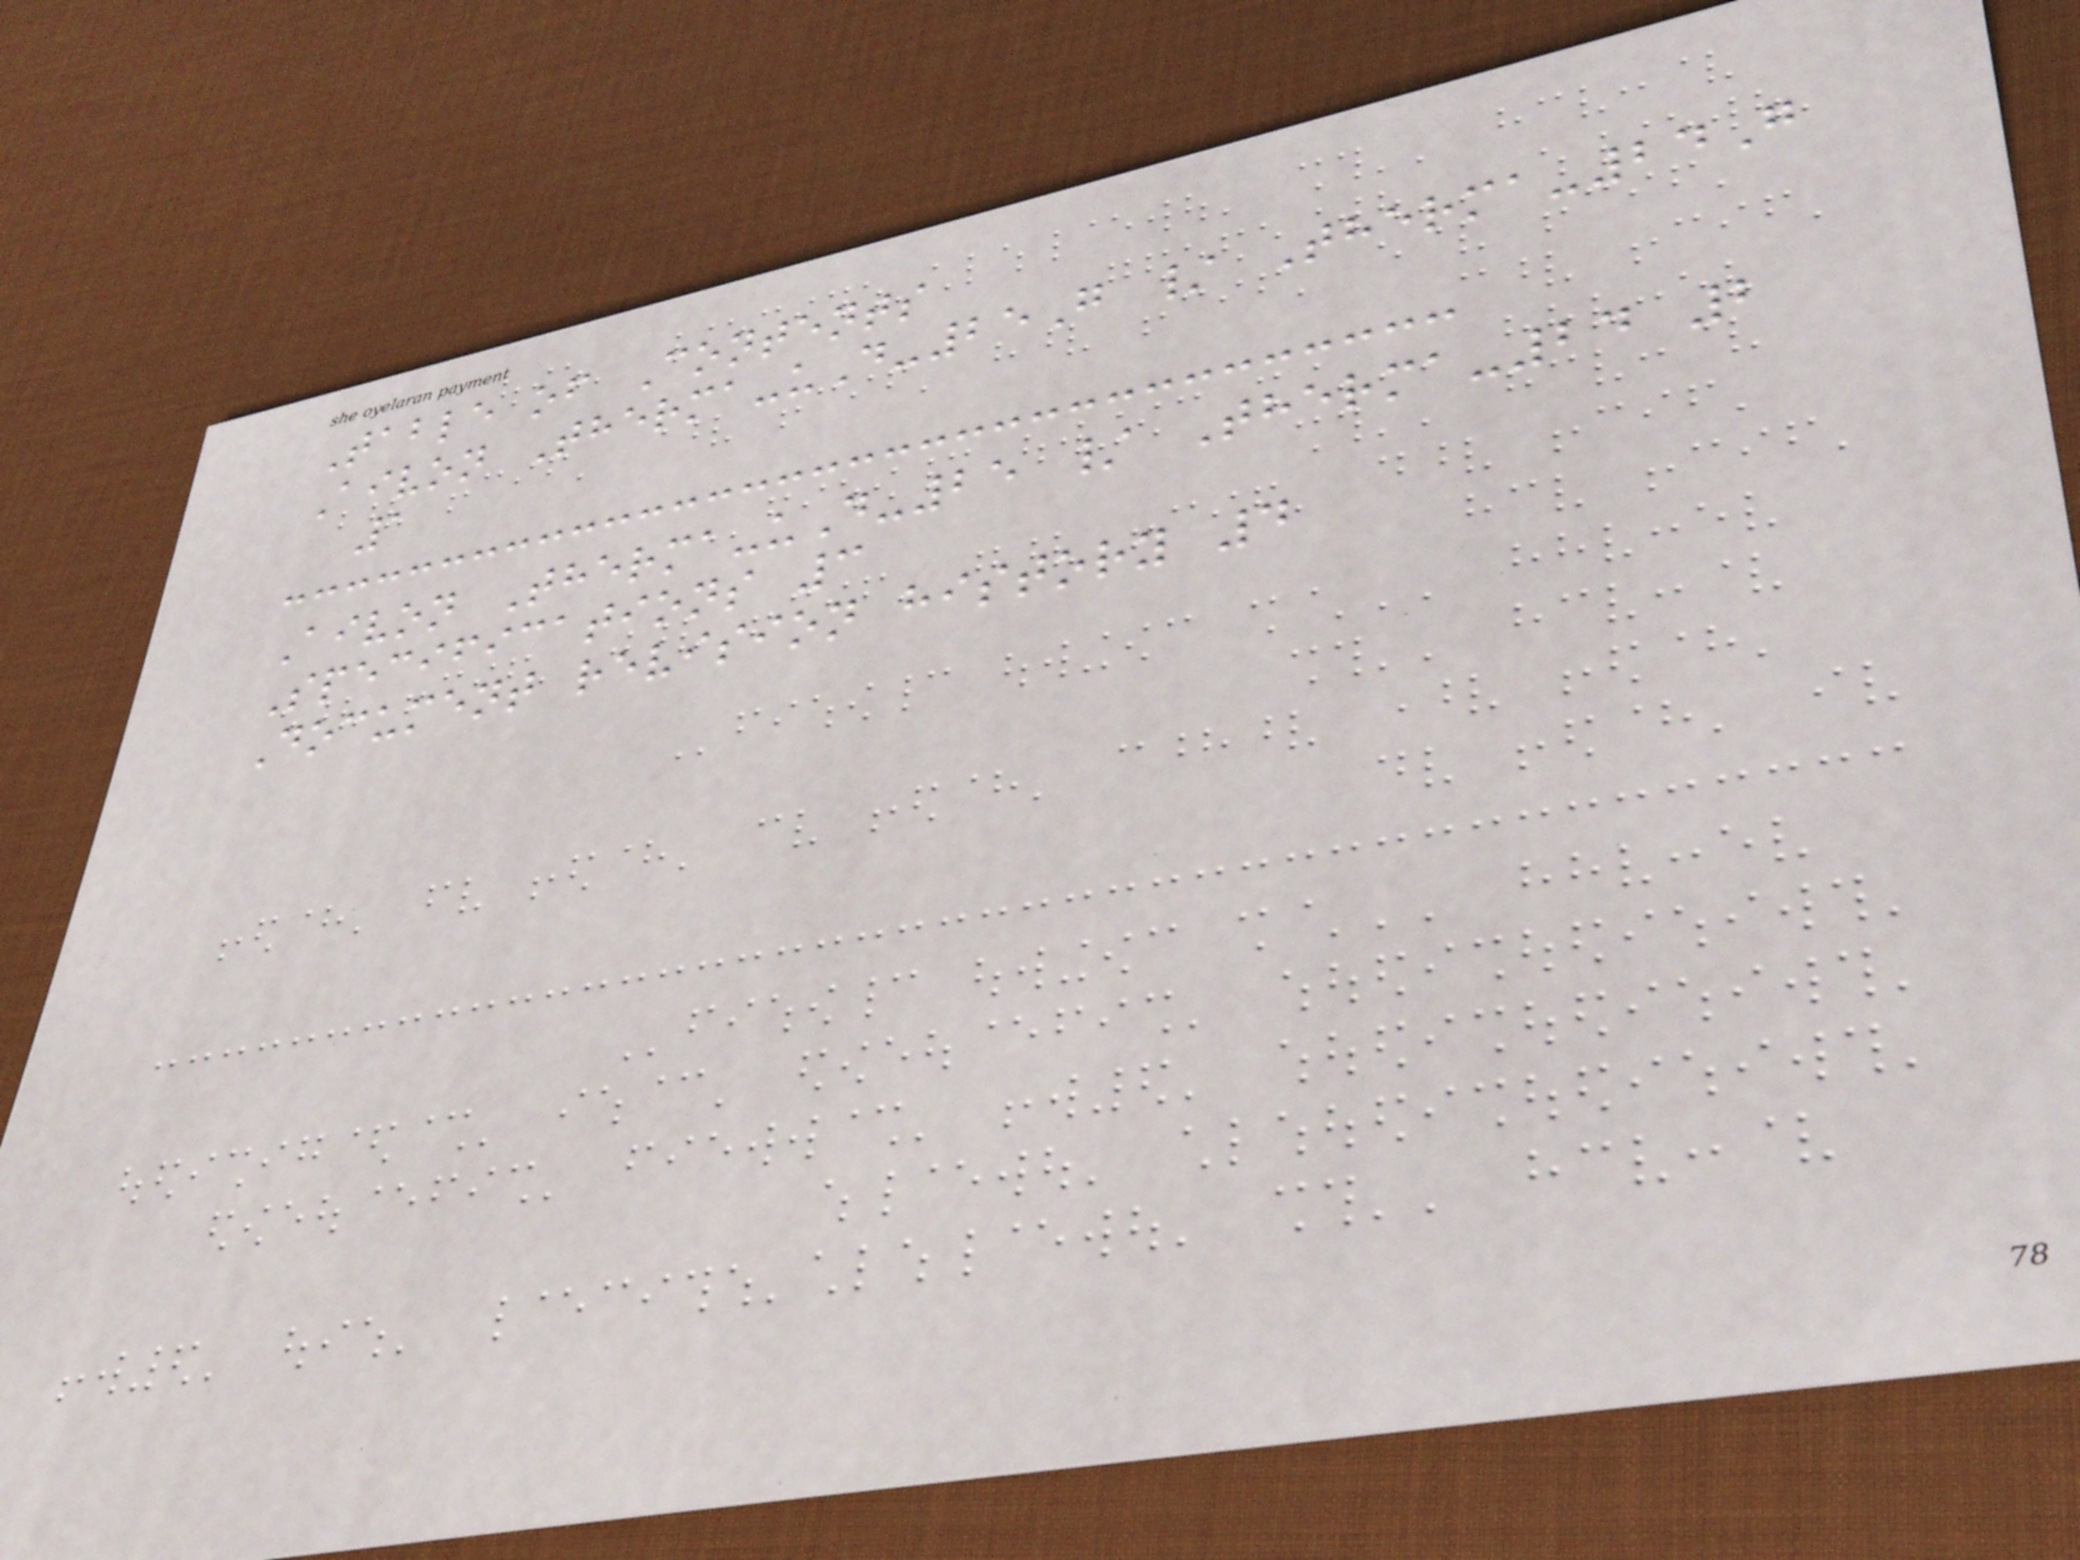Table of Contents
Aivon Therma-uD-25G / Therma-24G
1
Aivon Therma-uD-25 / Therma-24 2
Specifications 3
Document revision history 4
